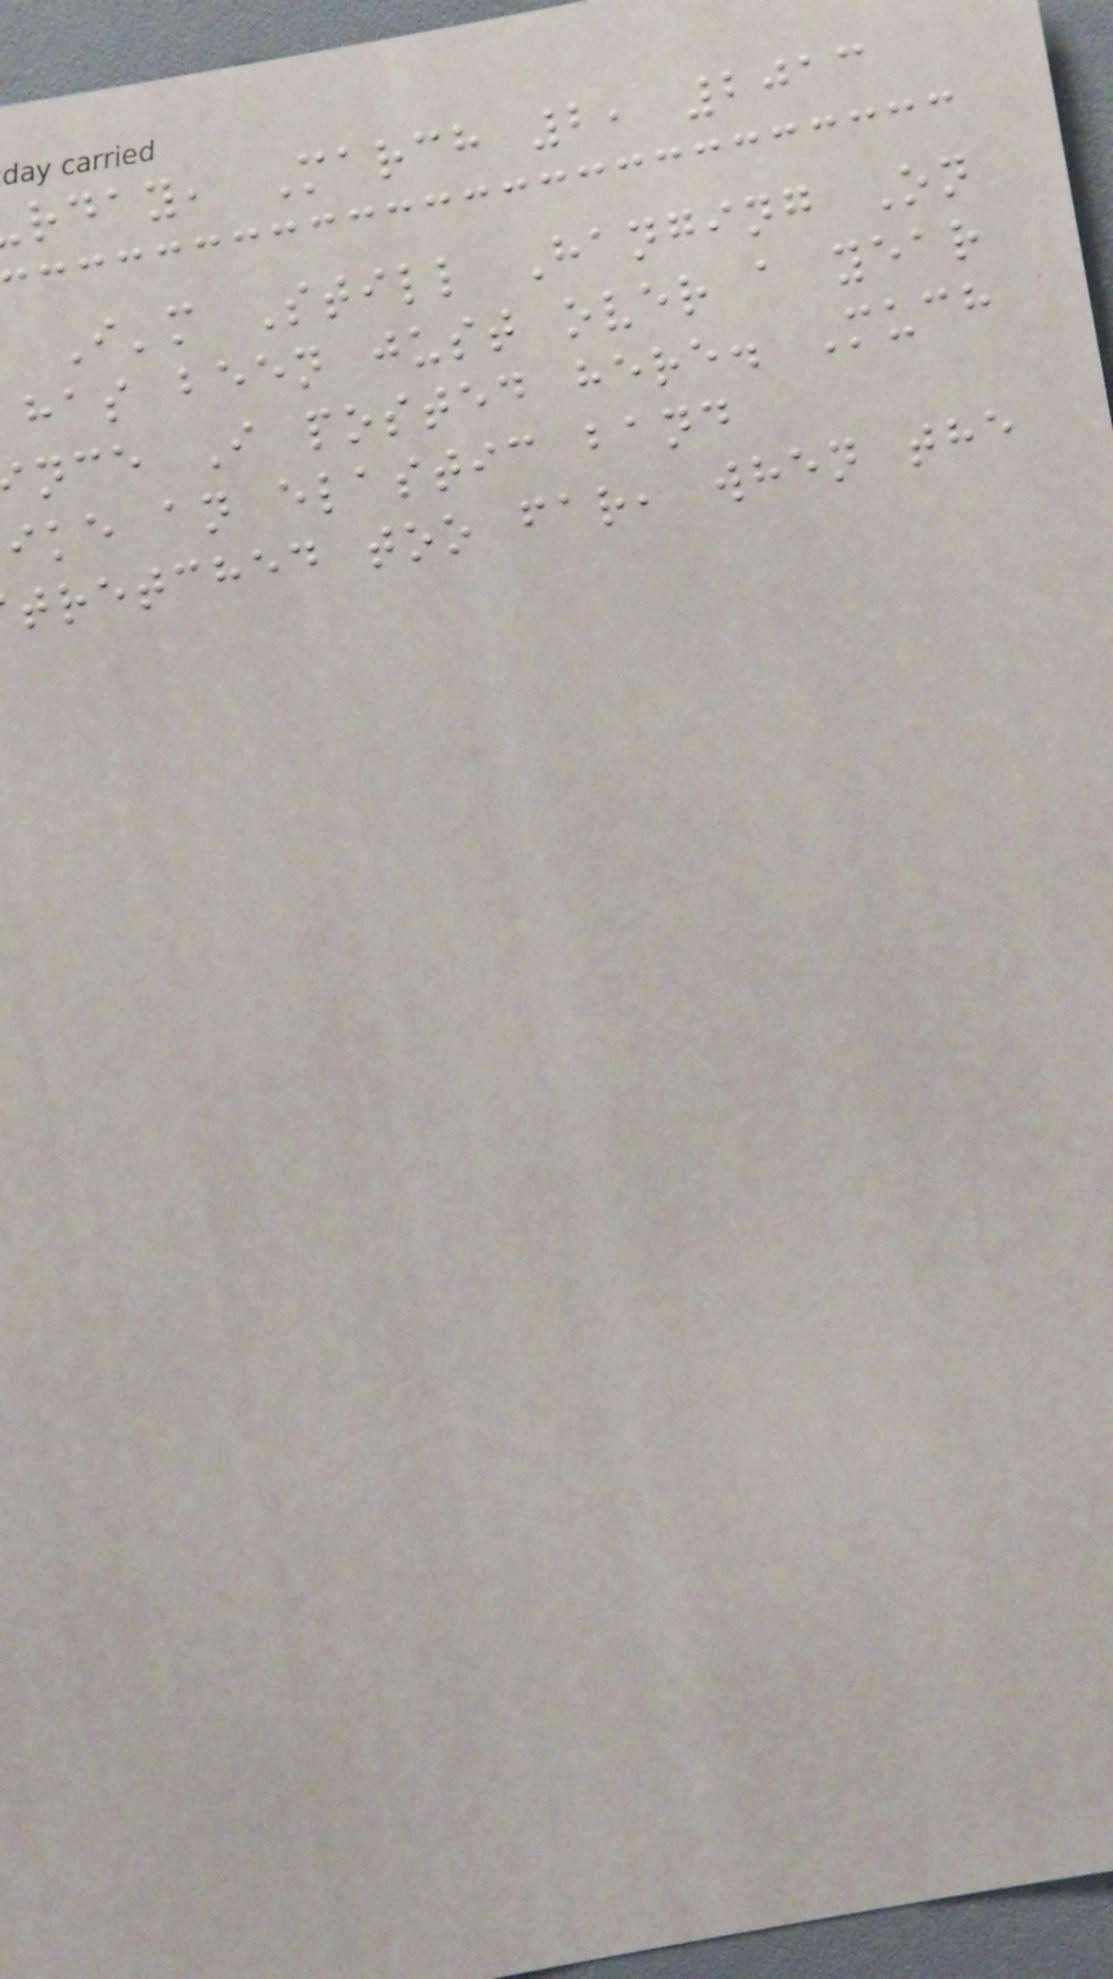rday, March 2, 2013
I'm Still Hanging On
has been just over a year
nce I posted here. Much
ike an elastic band
tretched too far, when the
